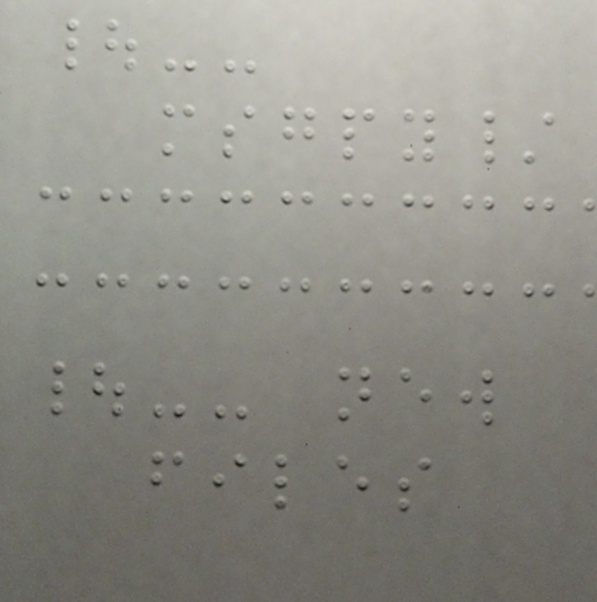|--
msgpy/
|-- new
files
